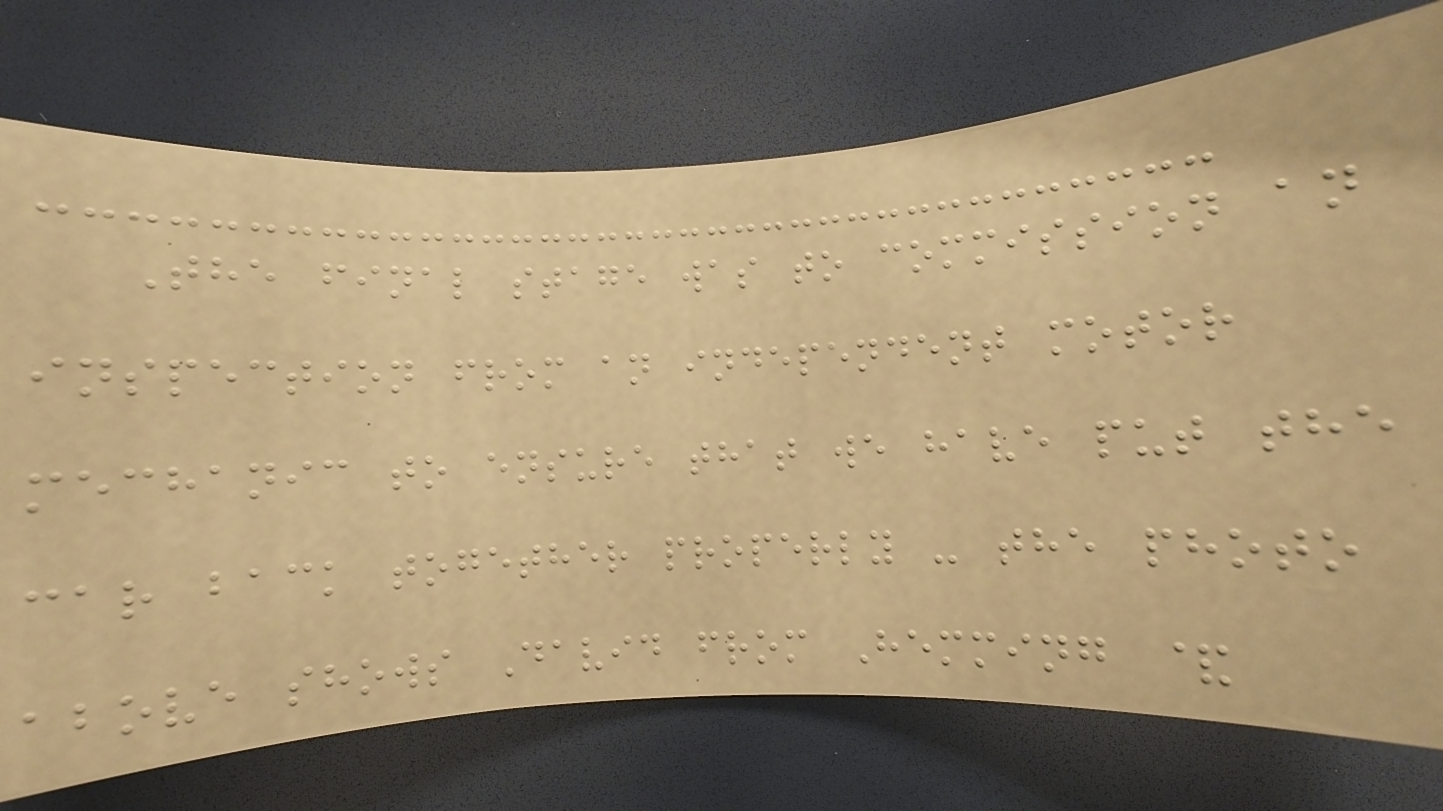The final stage was to commission an
inspection from an independent motor
mechanic to ensure that we have put the
car back together properly - the photo
above shows David from Hemming &
